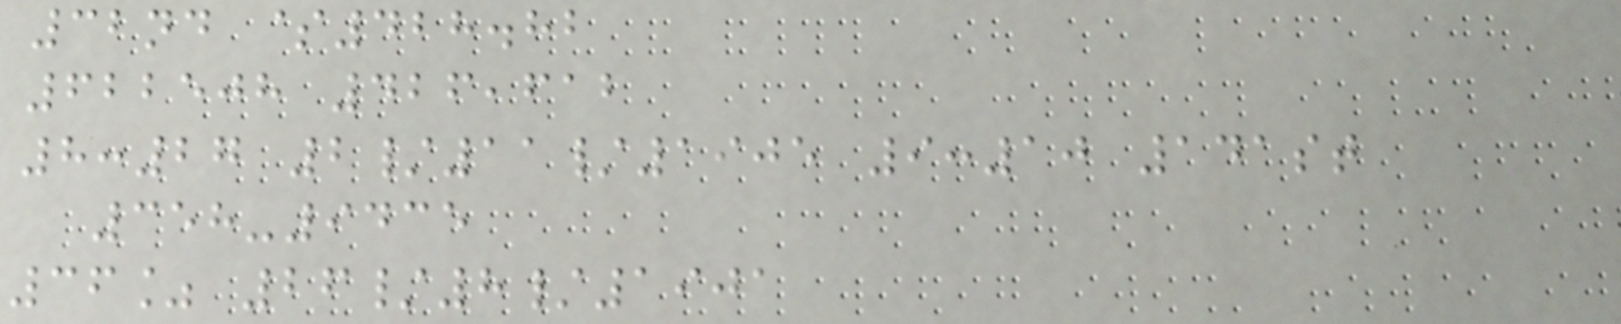32nd $428.82
622508 426,612
8:27 2/11/1905 9:10 141st
358-9435
36% 26/8/1901
